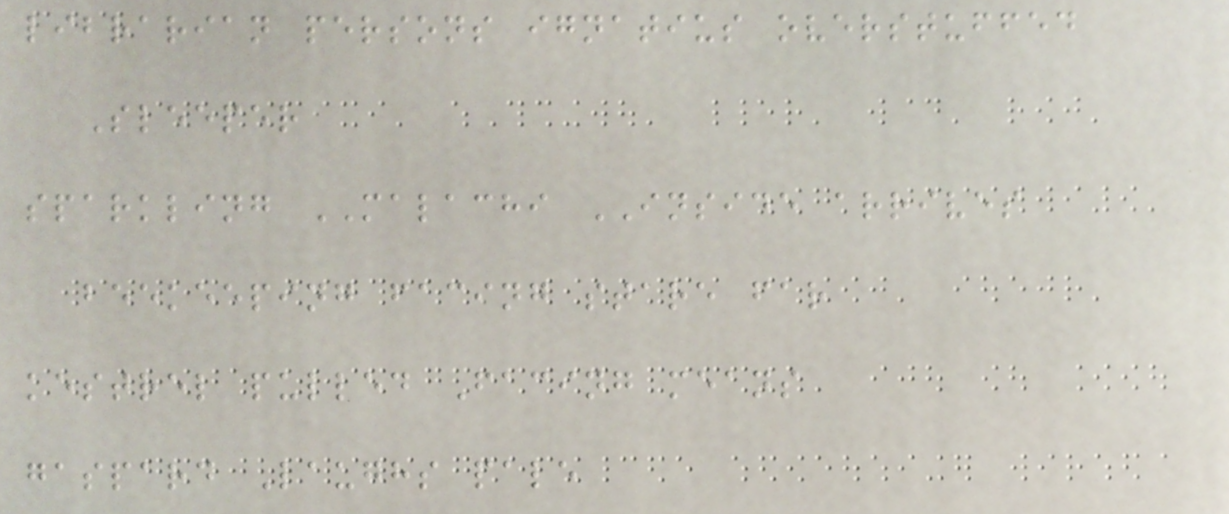librarian persons ignatius overstuffed
Sleeper
sparkling MALACHI INSIDE arrives
beekeeping facing stare far
kestrel pulled Facing means
gaspard Laughs pale
